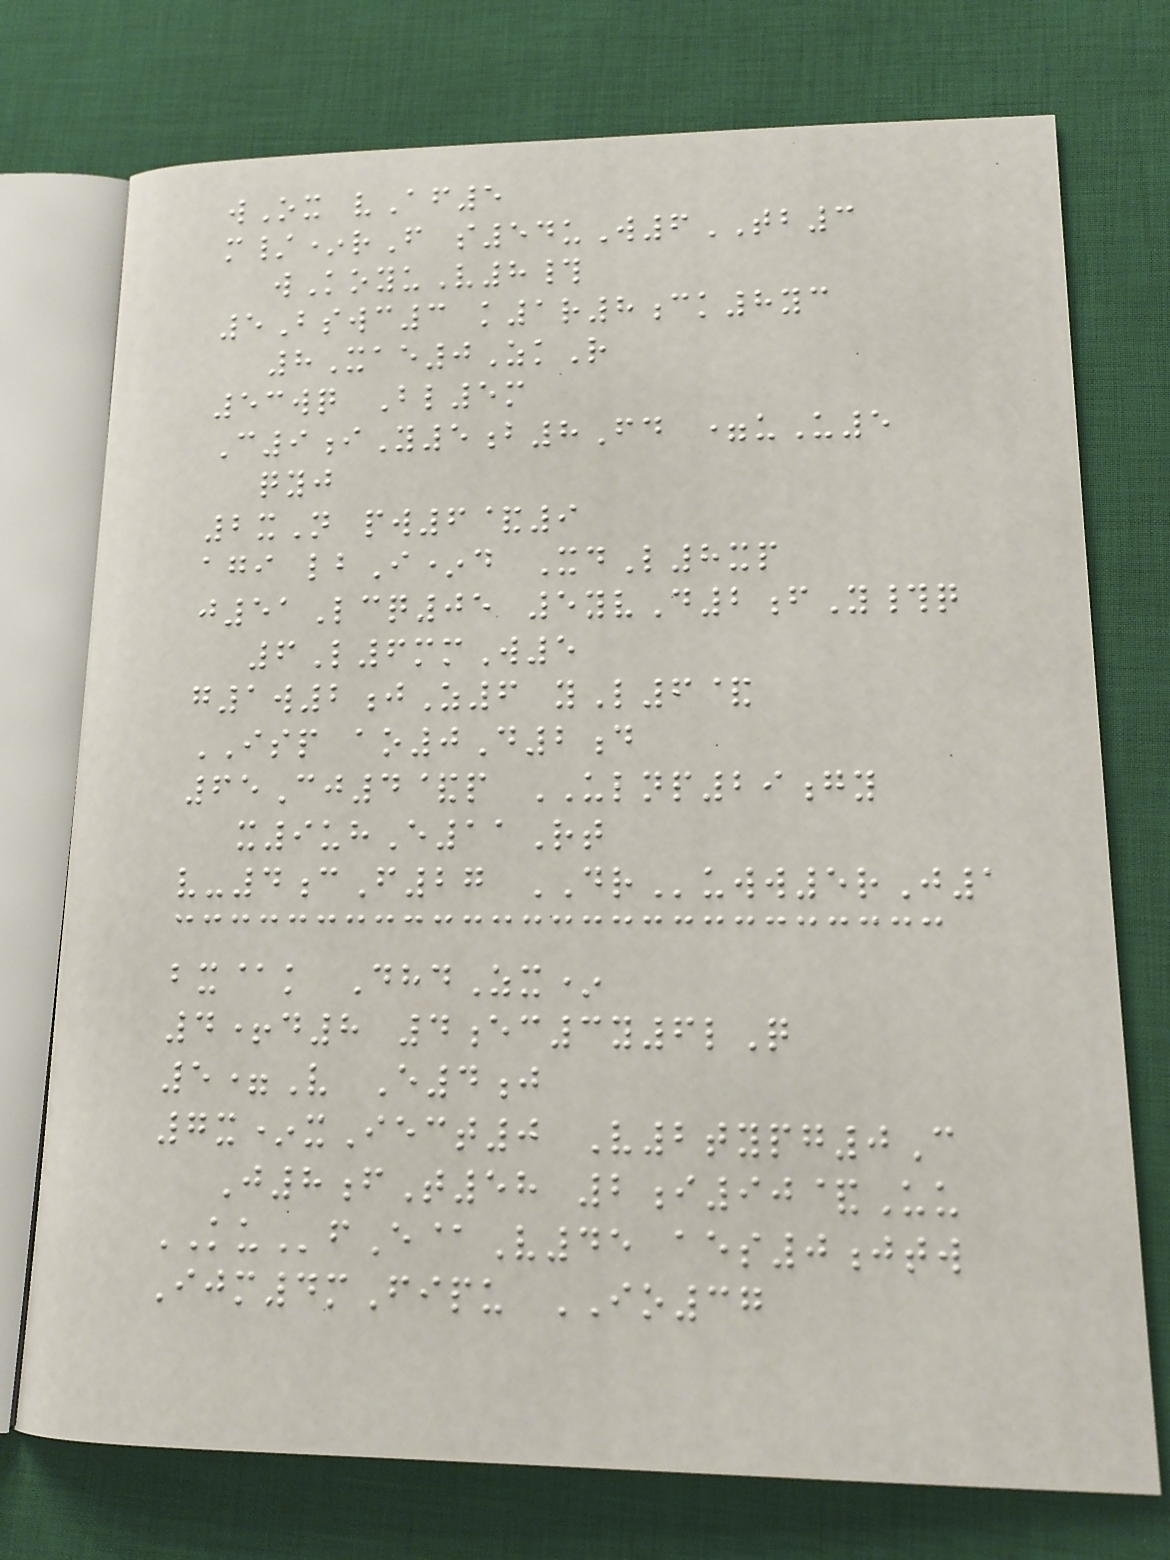wOx vAf5
m/*rF s54uW6TB3
wKoyuV8#
5Bswc3 k1r8ck8yc
8Xae0ZkR
53wq Bl5m
C9iY5b8Fd =uU5
qyj
2xN pw6&9
agi lbI*d XdL8xp
j51Lcq05 5yvD2fY#q
6L6mmW5
g1w2jZ6 yL6&
ISP ao0D2d
65Cj4&p ULNP29gy
x9uhE11Rt
v-4cF27 DRuww5rJ1
bx@k DhdZx*
4+d8 4ec3y6lQ
5=V E4j
7x*xIect0 V2typg0C
J8fT58 2i90&Uu
KUfE@V45 aes0jtw
Ijm4mFipu IO37
